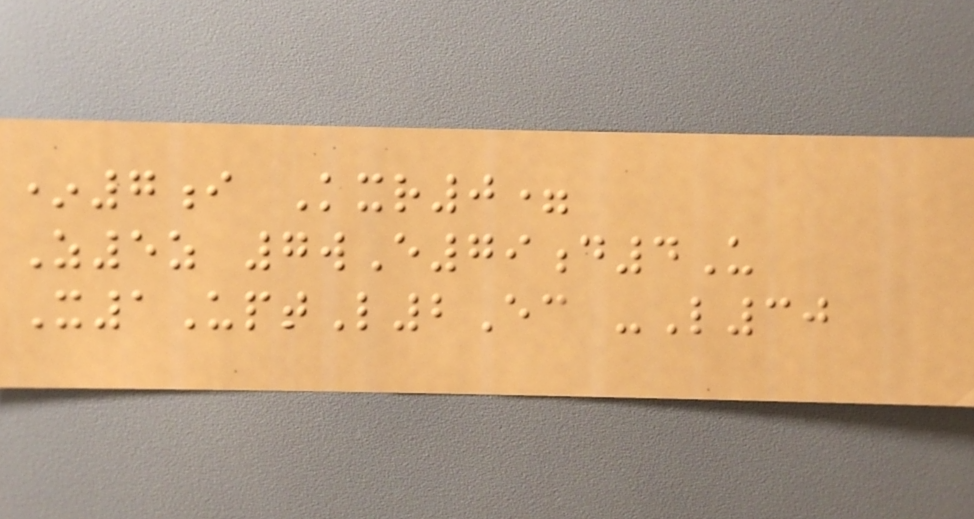*7i Kxr0=
Z5z 7wE79d4U
X1UptL2Ec -L30
